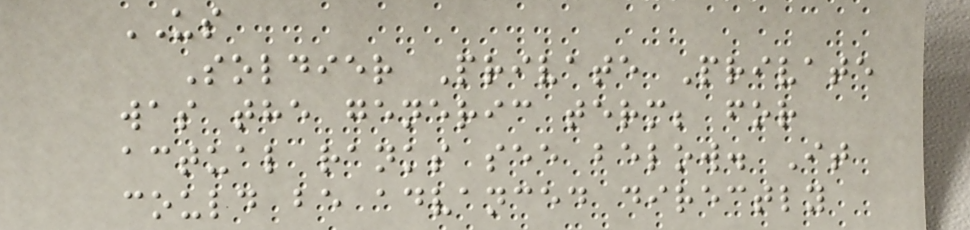US
Soldier Private Private
was the generic term; for
actual ranks see below. It
could be advanced directly
